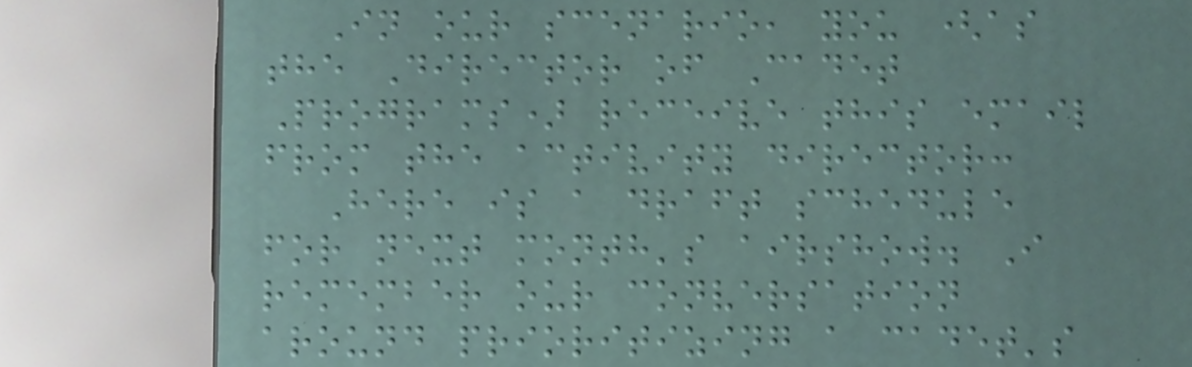In our scenario, you (as
the Director of Cadet
Programs) receive this email
from the activity director:
Here is a draft schedule
for next month's airshow. I
remember our conversation
around prioritizing a cadet's
